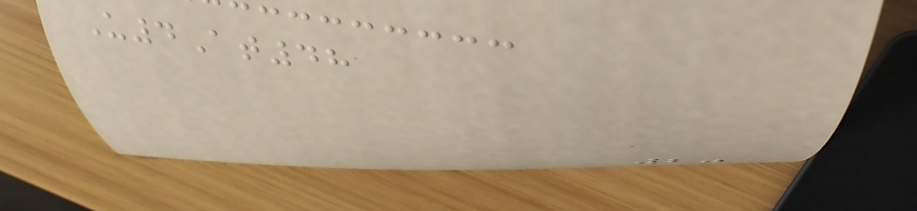U4At48
20
